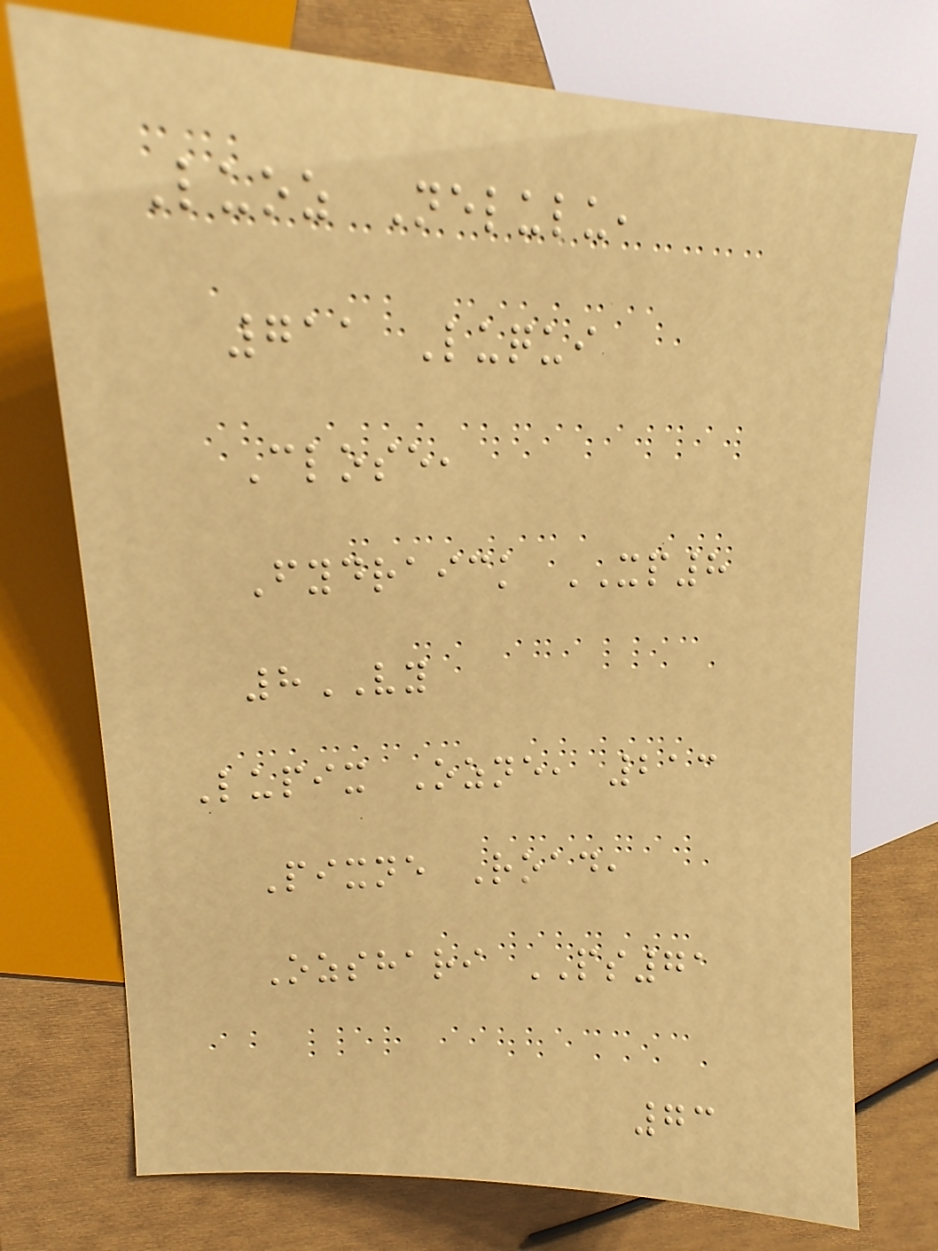Luoz Nelulu,
711 Luqui
Close,
Fydraick XP8
8VY
Lupix Ozne, 213
Pixne Road,
Ozshari PS71
73
